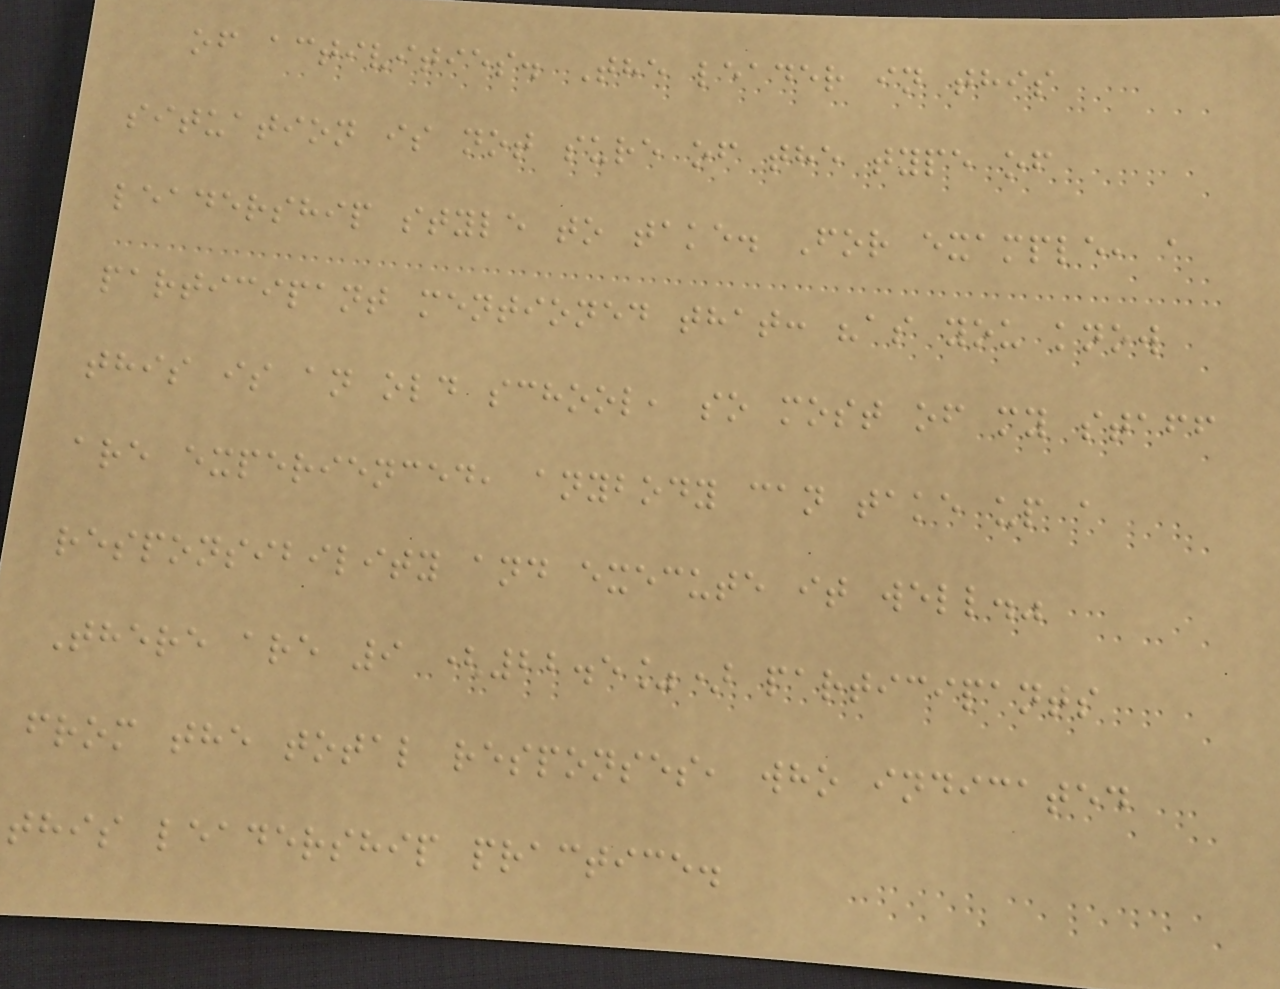of activities. The leader in this
situation is not sure of the type of
leadership style to take. For example, a
participant mentioned that: "as you know
this is an old school, so most of my staff
are experienced, anybody can take up a
responsibility and execute it well."
There are 9 (22.5%) participants
from the total responses, who indicated
this leadership practice.
